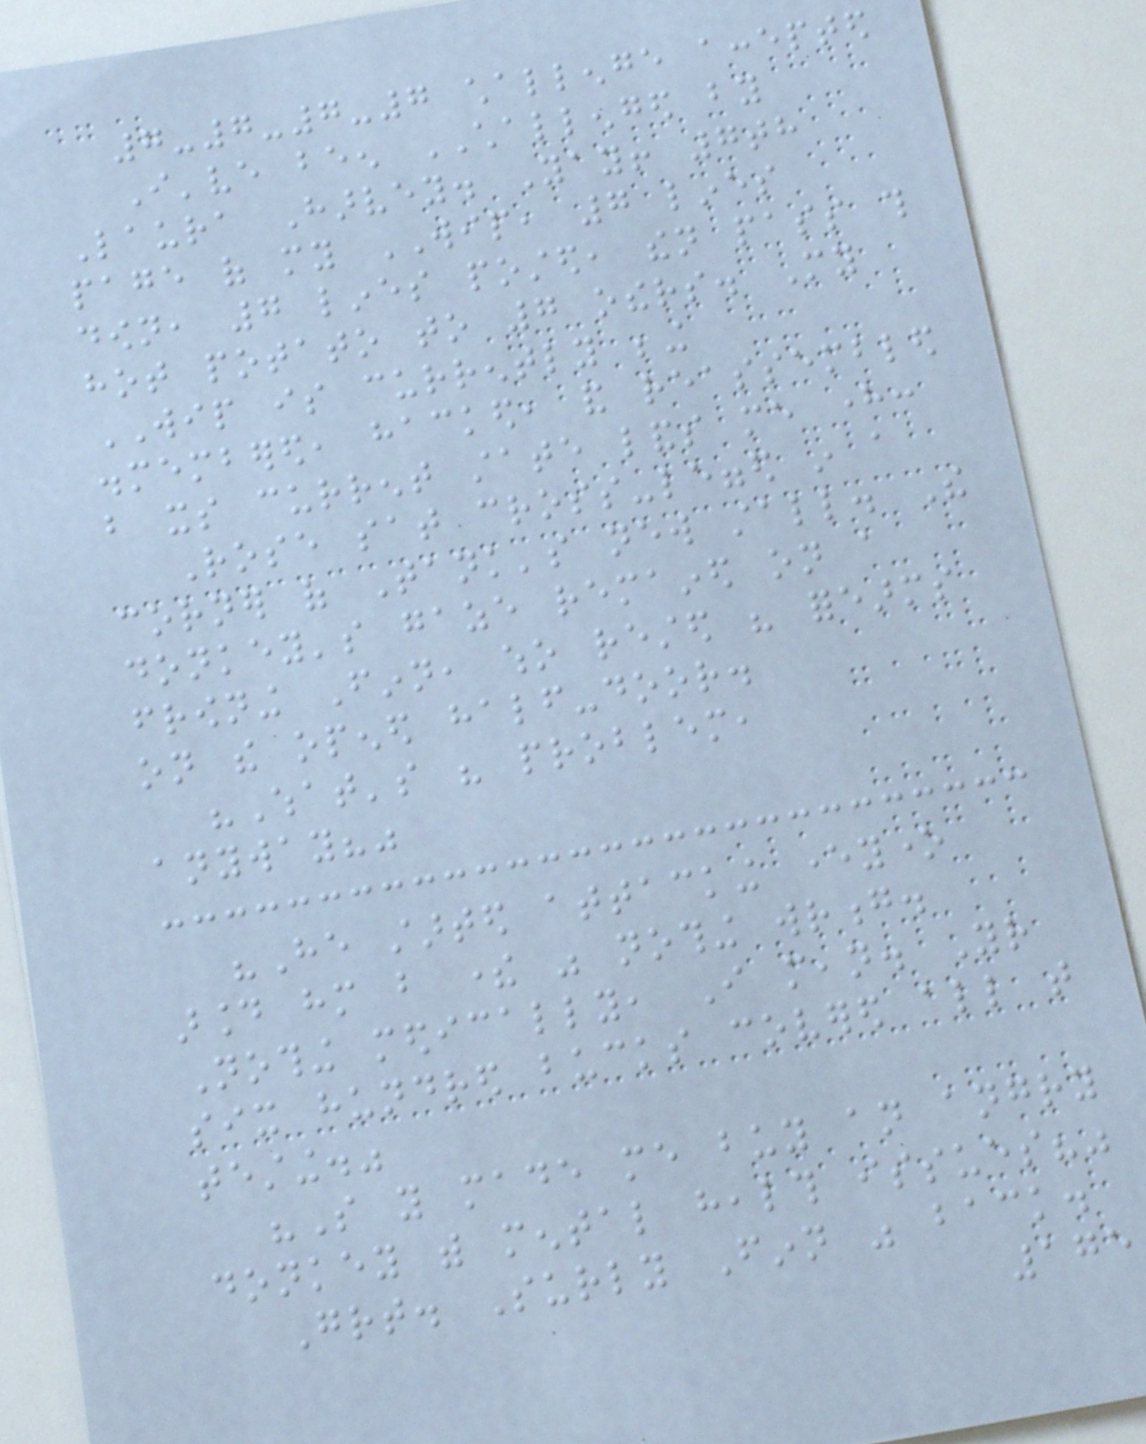7-7-7-7 challenge accepted
I've been CHALLENGED by
Laura Harvey. Yay! 7th
page of my WIP, 7 lines
down, 7 lines posted, then pass this
hot potato to 7 others. My
WIP is currently being
dismembered, hacked, and reassembled
but its current state lands me here:
Rose sat cross-legged in a
corner of Tank's new stall. The
donkey's gaze remained on a
frowning Finn, who rested his forearms
on the opened half-door.
"What's his problem,
anyway?"
"He started attacking everyone
around him but there was nothing wrong.
Nothing medically, I mean. Your
six hundred bucks covered all that
testing."
"So you made me buy an angry
donkey with mental health issues?"
Great. Surly Finn was back.
175
